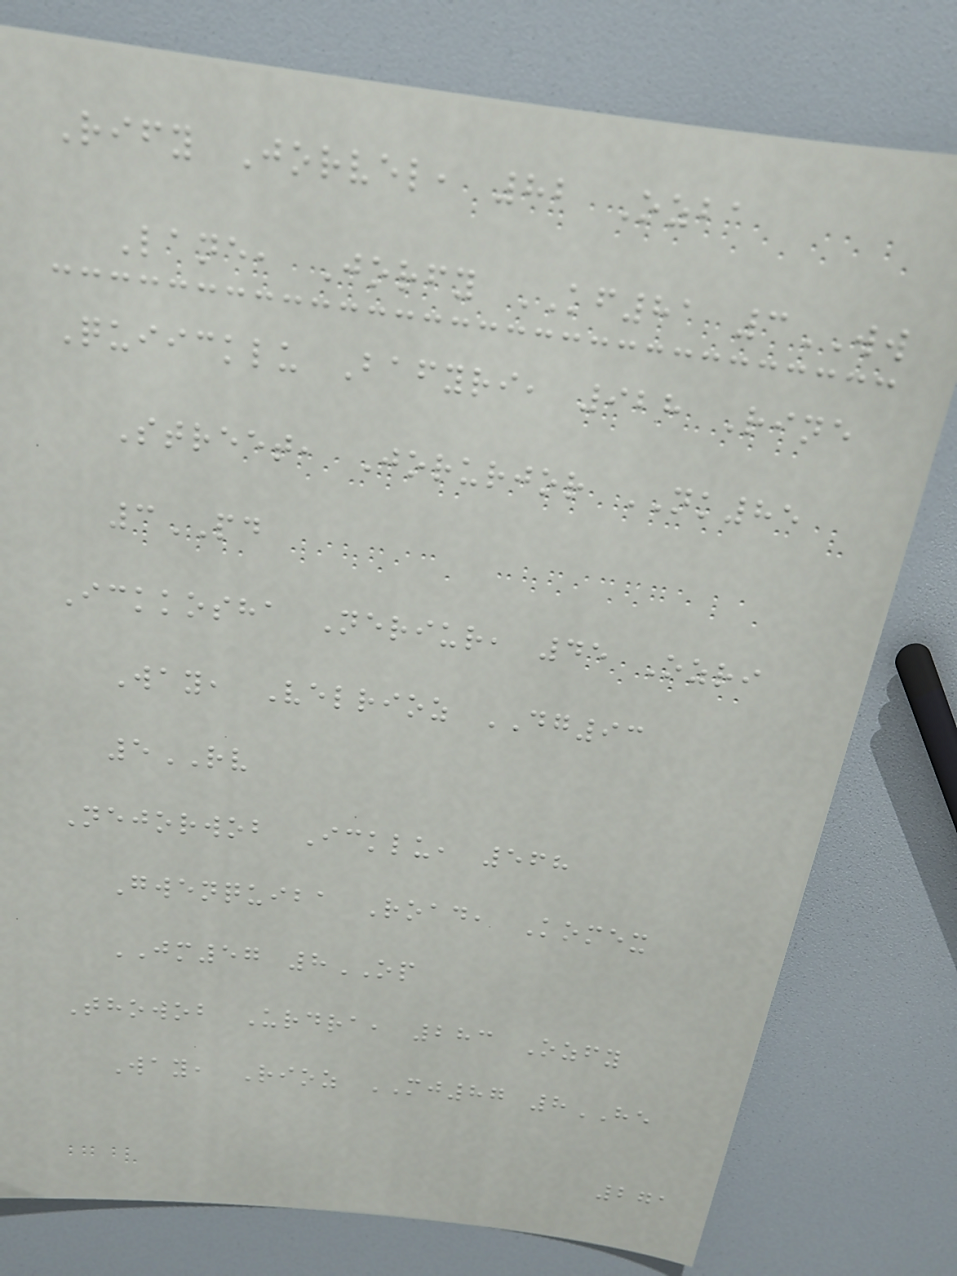Rify Jorvel, 82 Ozba
Lane, Jorfy KF81 3WW
Quiicklu Bafyri, 928 Rine
Street, Jorurjor NK85
3PD
Ickkosha Neriur, 45 Ozri
Way, Velrioz DG93
5RV
Nejorwob Icklu, 568
Gwenquiba Road, Komex
JM57 8OP
Thowob Urdra, 283 Ozfy
Way, Rioz MJ87 8HE
271
